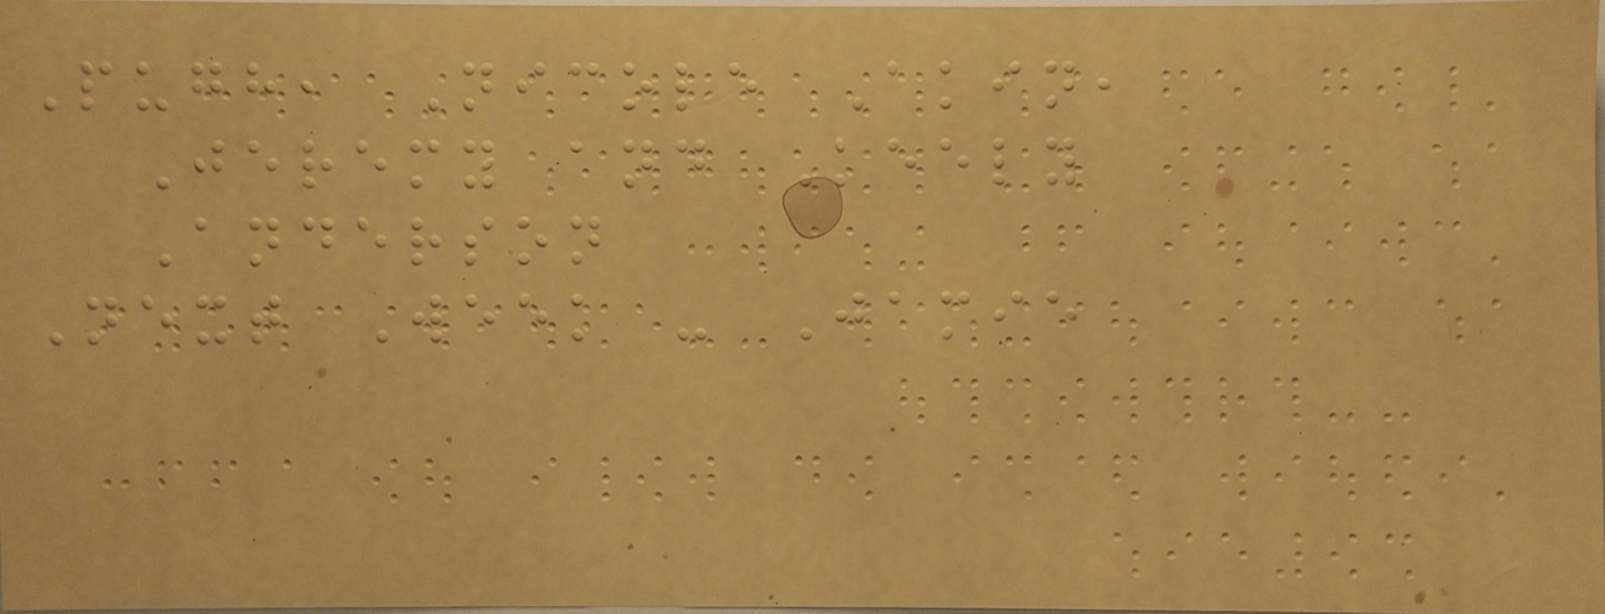Pugh, Nicole Akin,
Jeremy and Keely
Anderson
Next Week - Jamie
